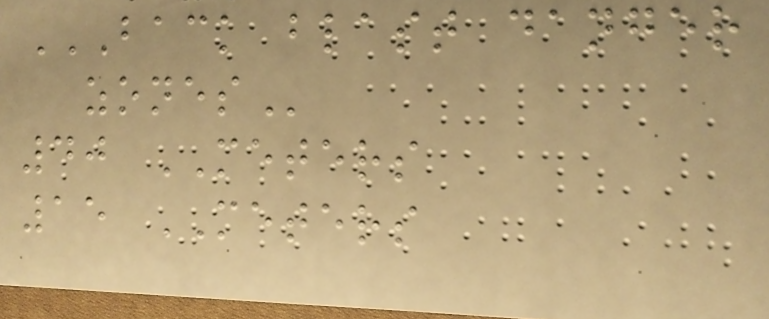BACK BLAST DANGER
ZONES
40 METERS
15 METERS
